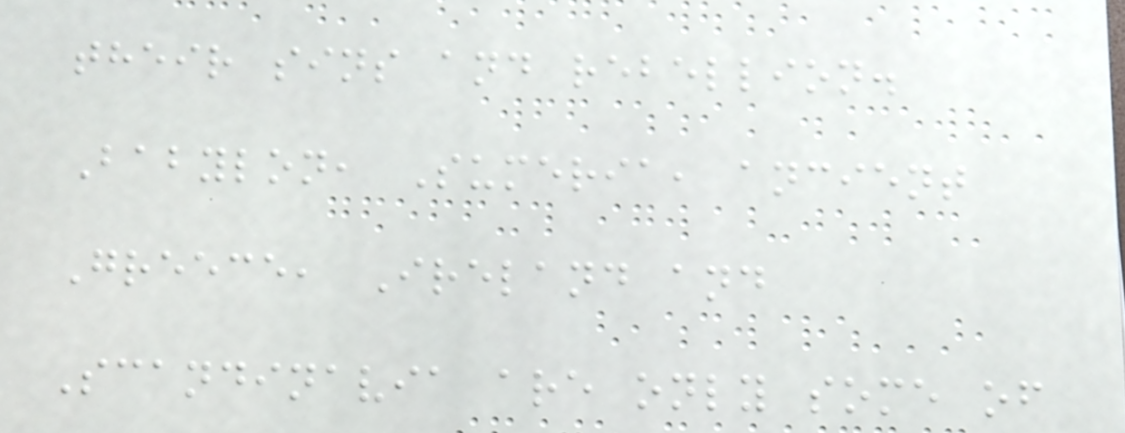their sins and rebellion.
Babylon, Sumeria, ancient
Greece, Ireland and
Scandinavia are only some of
